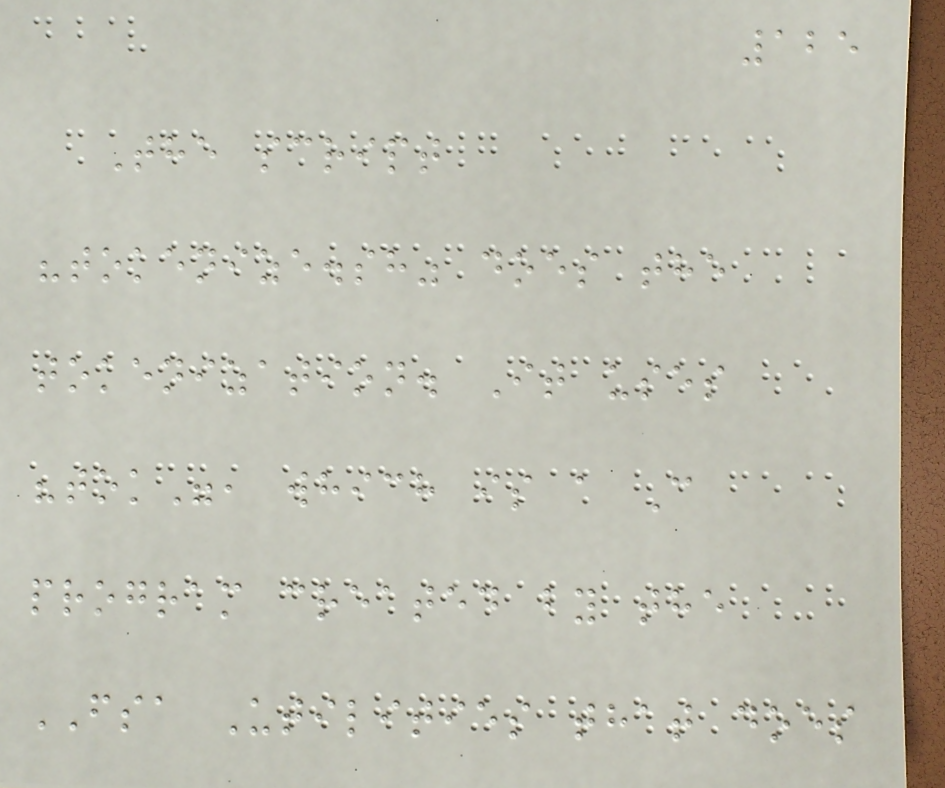125
The script
"tokenize.sh" does the
tokenization. It uses
"tok", which is a C
program created by the
FSA Utilities that does
